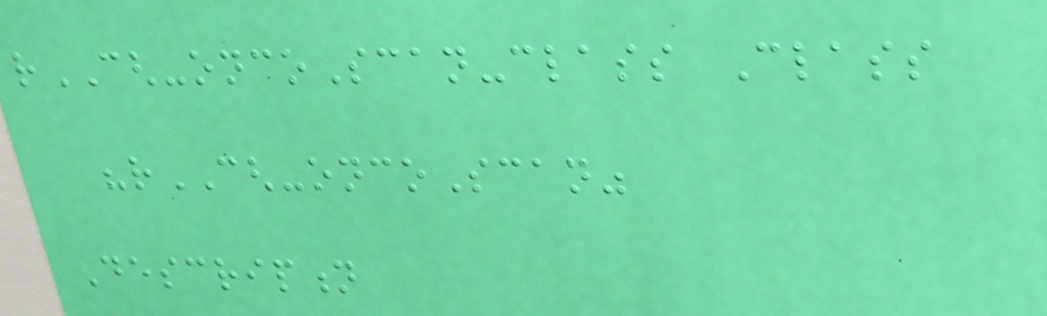rCGH-oncoScan-class Class
"rCGH-oncoScan"
Description
